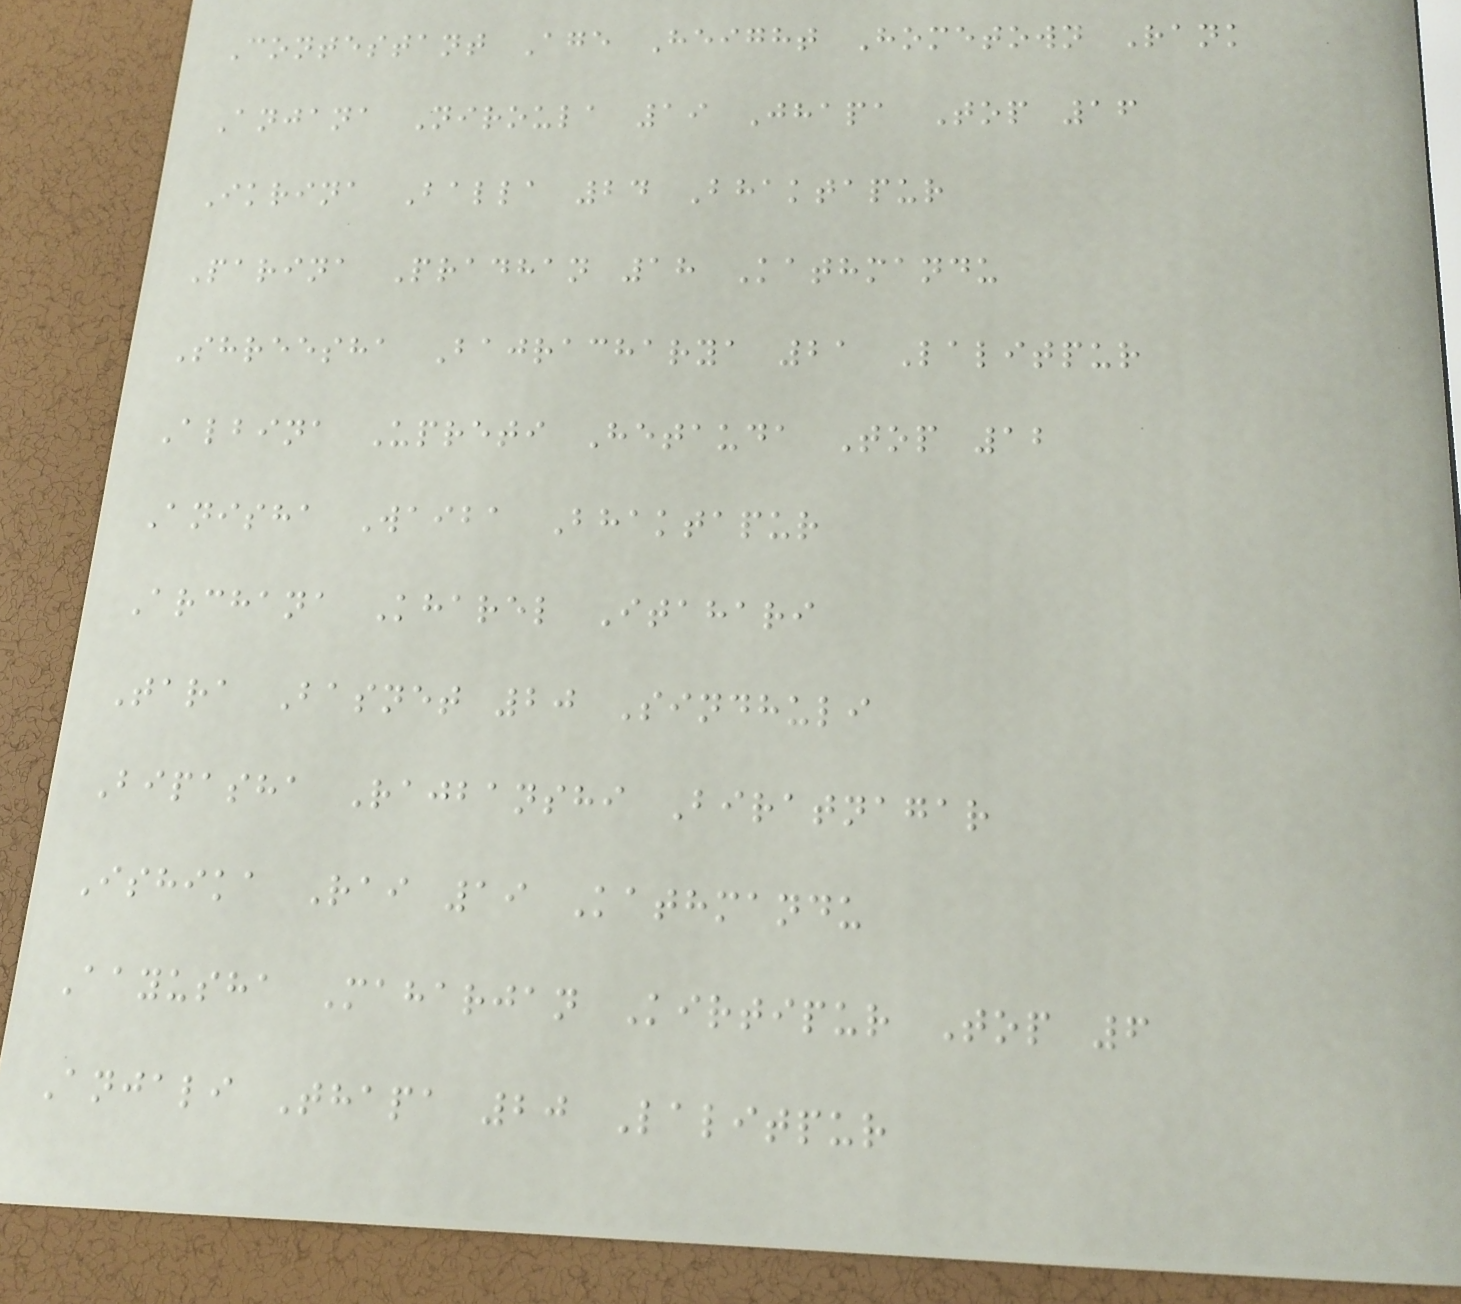Contestant Age Height Hometown Rank
Anjana Niroula 19 Jhapa Top 16
Ikrina Balla 24 Bhaktapur
Parina Pradhan 18 Kathmandu
Shreesha Bajracharya 21 Lalitpur
Albina Upreti Hetauda Top 12
Anisha Waiba Bhaktapur
Archana Kharel Itahari
Tara Basnet 20 Sindhuli
Bipasha Rajbanshi Biratnagar
Ishika Rai 19 Kathmandu
Aayusha Maharjan Kirtipur Top 6
Anjali Thapa 20 Lalitpur
